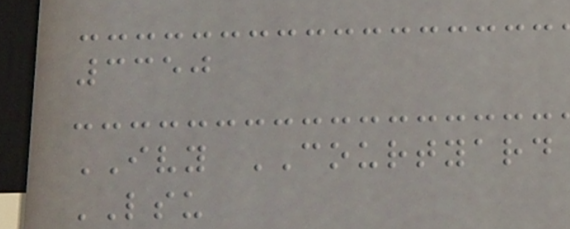3350
IVY COURTYARD
LSU
